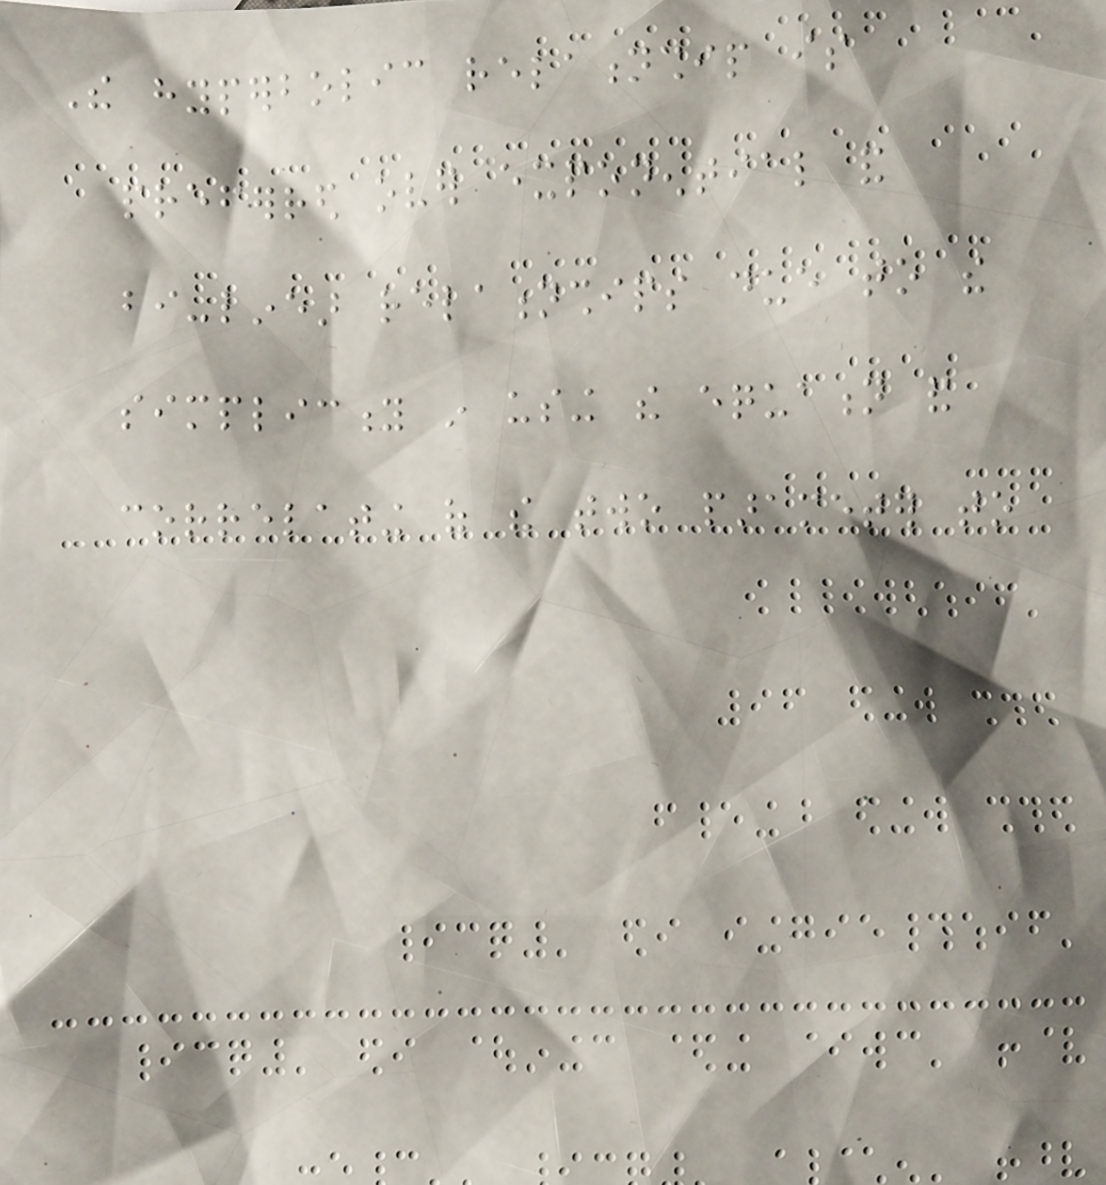The hyperbolic relationship is
preferred over exponential and
bi-linear relationships due to the
simplicity in using the equation and
correlating of the two parameter to
